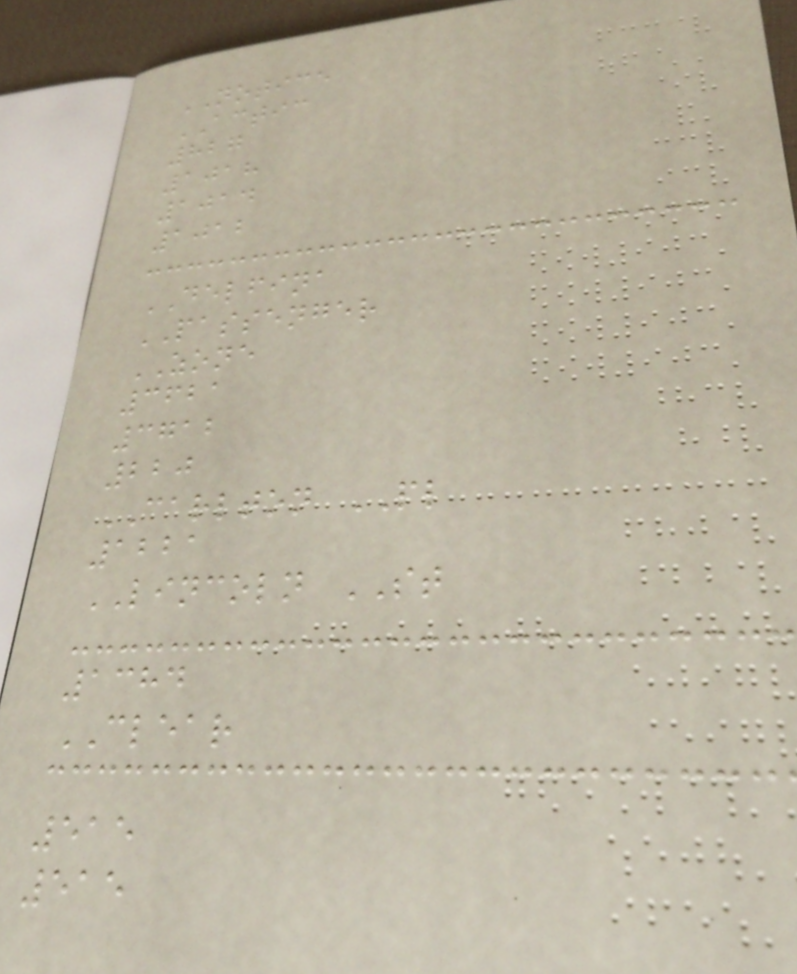NOTICE
ACTIC
827
1018
1014
1012
DELFINA
PASSENGER
ZONE
3621
3712
220
CARLTON PL
1221
LINCOLN ST
1384
CLEAR
515
515
